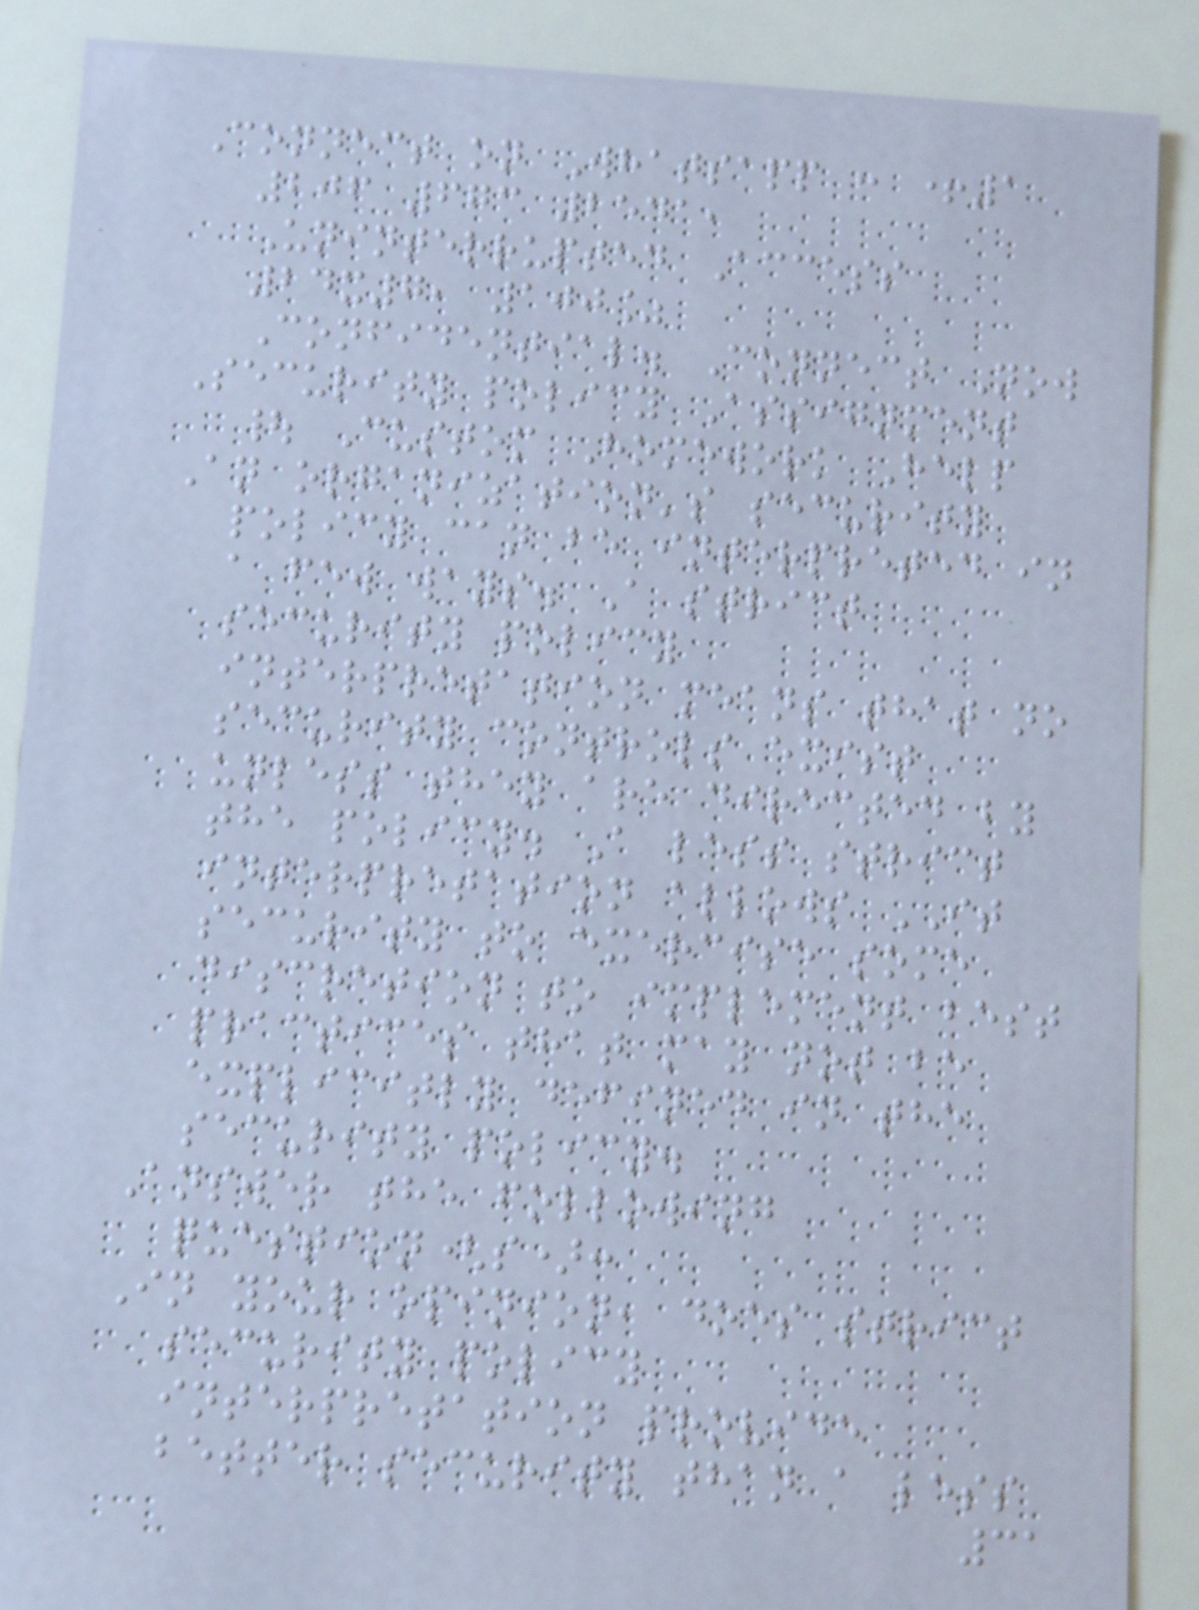Connect on Whatsapp : +1
206 673 2541,
Uninterrupted Access
24x7, 100%
Confidential. Connect Now
Security policy Assignment
| Custom Homework Help
An organization's security
policy can be interpreted in
a few ways. A strict
security policy
interpretation means that no
security controls exist
unless they are directed by
the policy. A less strict
interpretation allows IT
security to exercise some
discretion to implement best
practices that may not be
explicitly defined in the
security policy.
Answer the following
question(s):
In your opinion, does strict
security policy
interpretation provide
better security than a less
31
